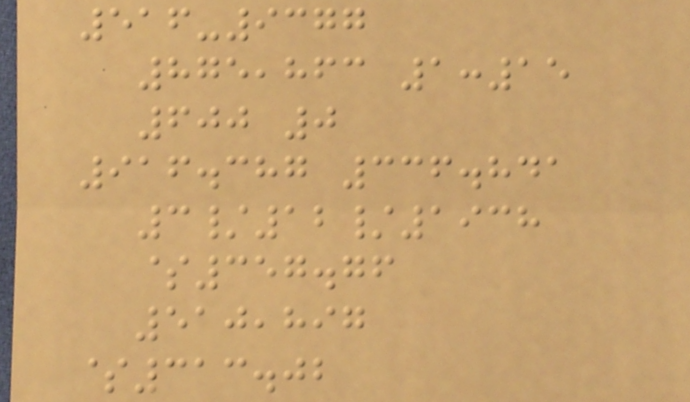516-9377
875,863 1:15
600 0
916.387 336.841
3/12/1938
$357.76
510,897
$313.02
